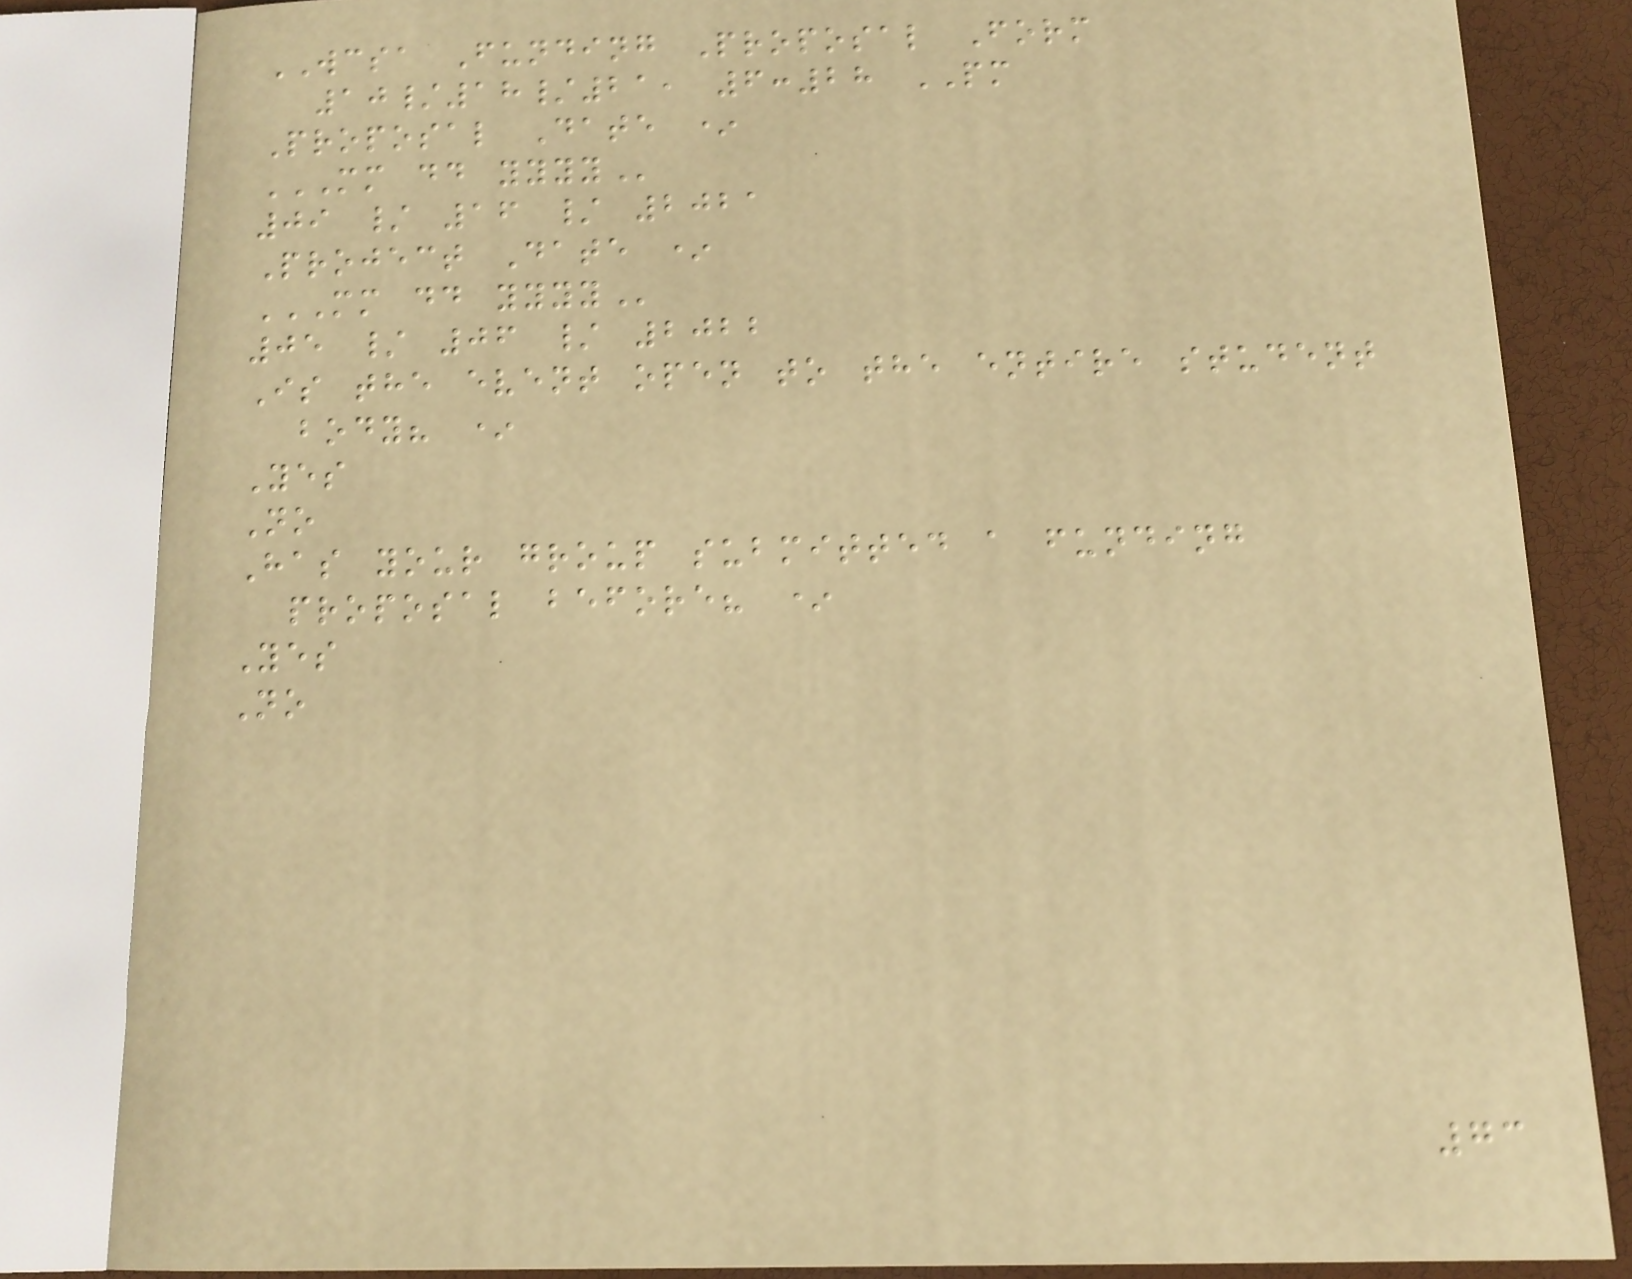WCSA Funding Proposal Form
10/18/21, 6:28 PM
Proposal Date *
MM DD YYYY
09 / 16 / 2021
Project Date *
MM DD YYYY
05 / 06 / 2022
Is the event open to the entire student
body? *
Yes
No
Has your group submitted a funding
proposal before? *
Yes
No
73
